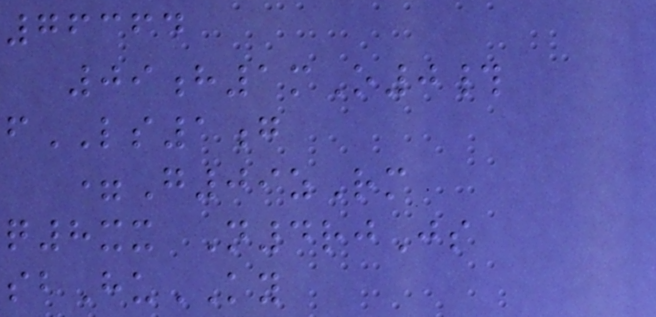76364
09h1mO0#
fLS1g
=G09zRm
q8xx N4rjJs
sbHuKY
